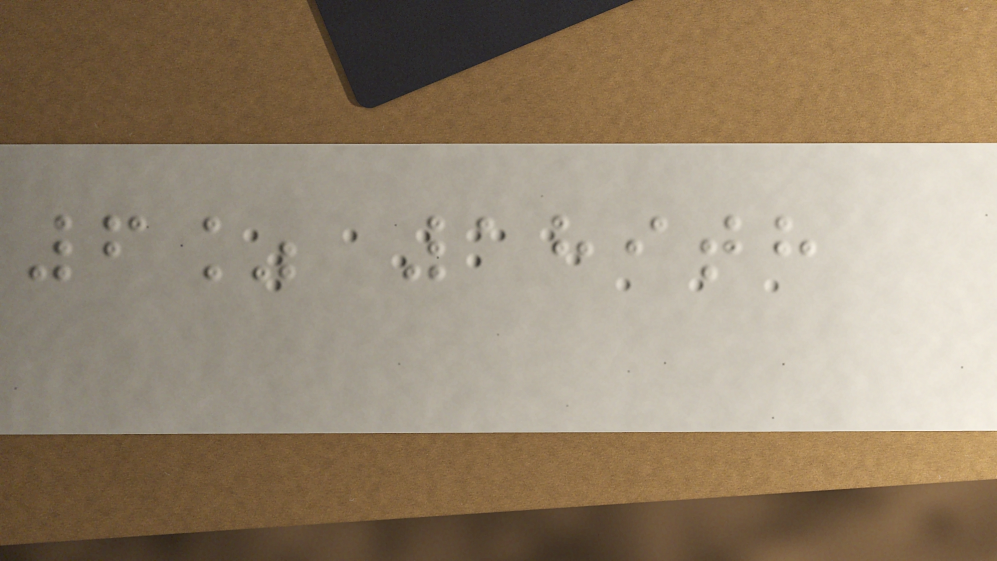6% 189th
